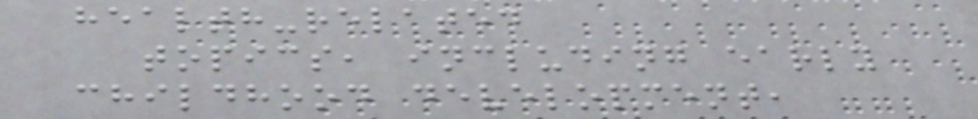health-related
topics, including early
childhood development,
